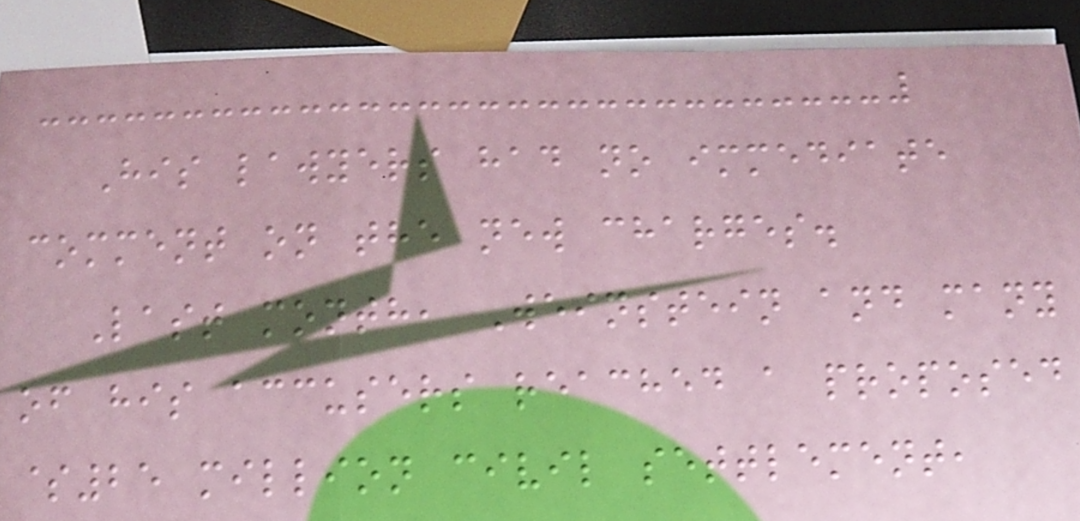His lawyers had no immediate
comment on the new charges.
Last month, Weinstein and many
of his accusers reached a proposed
$25 million civil settlement,
